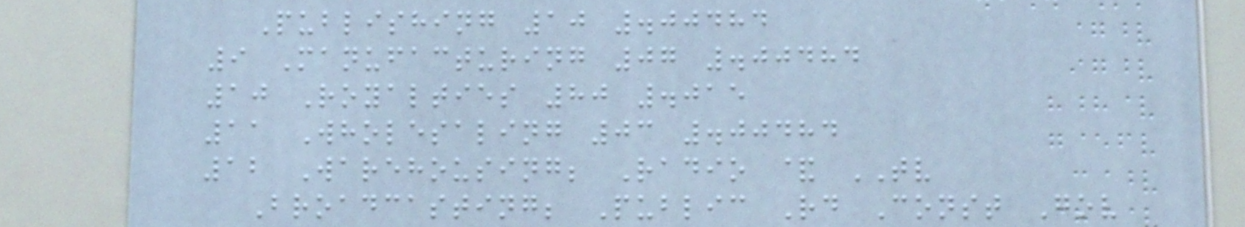Publishing 10 .00484
9 Manufacturing 07 .00484
10 Royalties 80 .015
11 Wholesaling 03 .00484
12 Warehousing; Radio & TV
Broadcasting; Public Rd Const Gov
